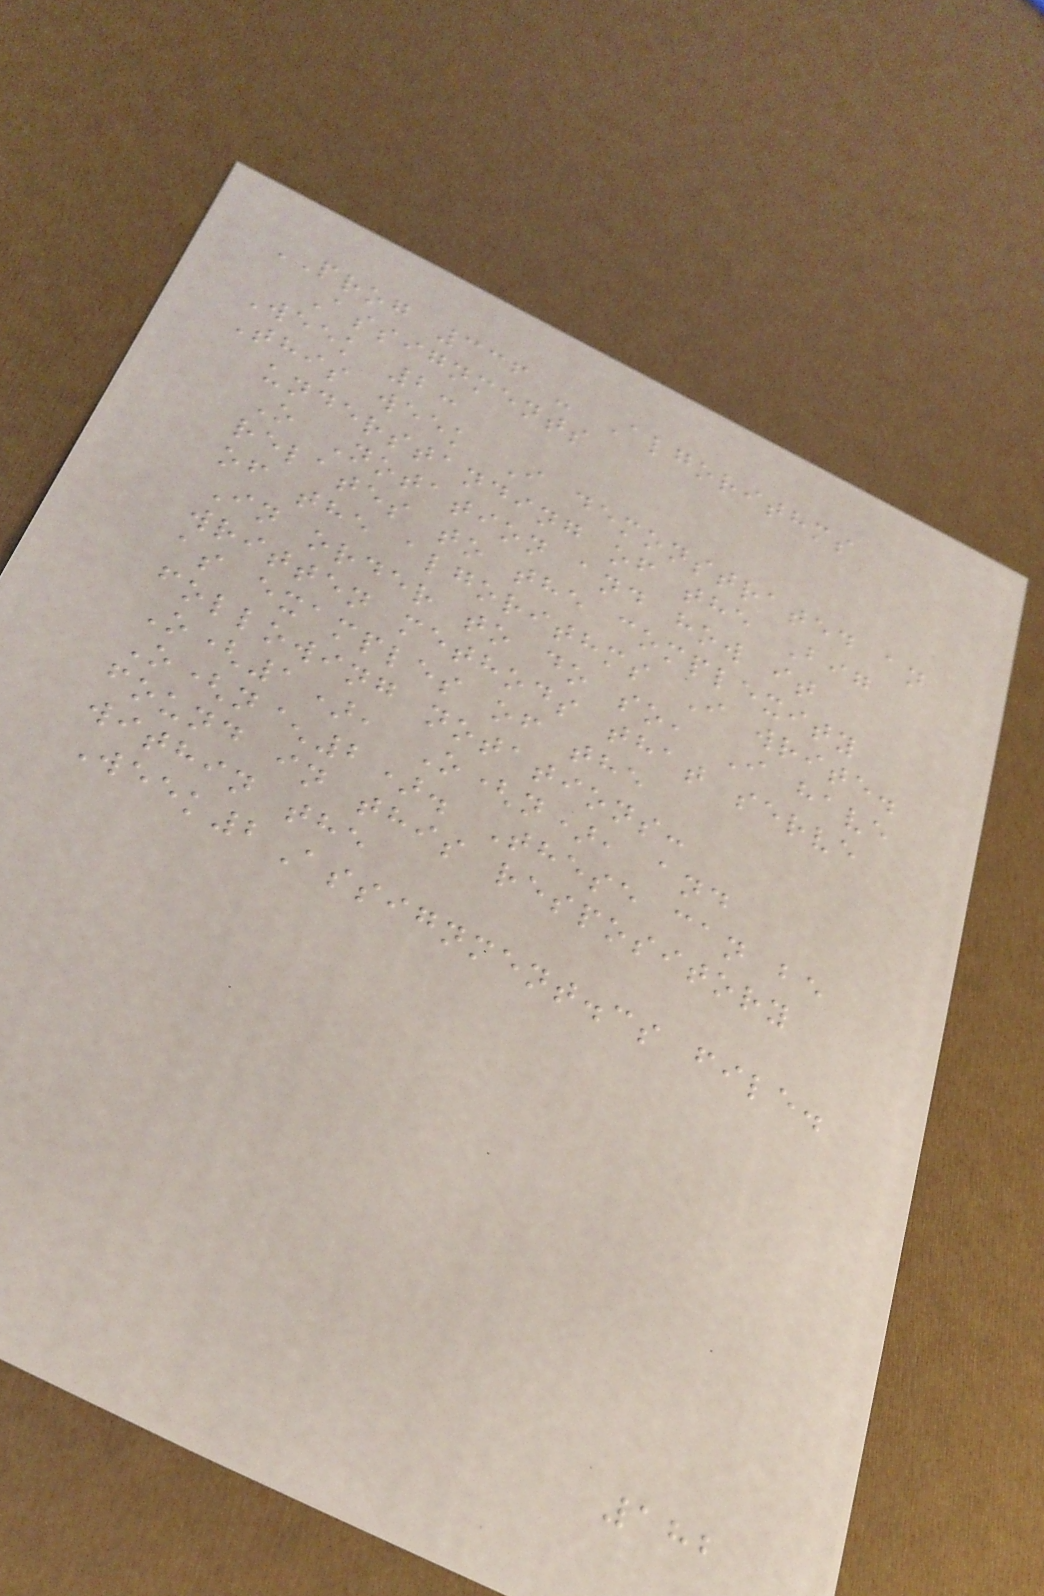PROG 336 - Algorithms
Assignments
Week 2:
This week I demonstrated an
understanding of the Big
O Notation and how it
relates to the complexity
of the algorithms I write.
In order to do so, I have
written methods that serve
as examples of the
following notations:
O(1), O(n), and
O(n^2). These can be
found in this respository
within the
Week2Assignment.cs file.
182
